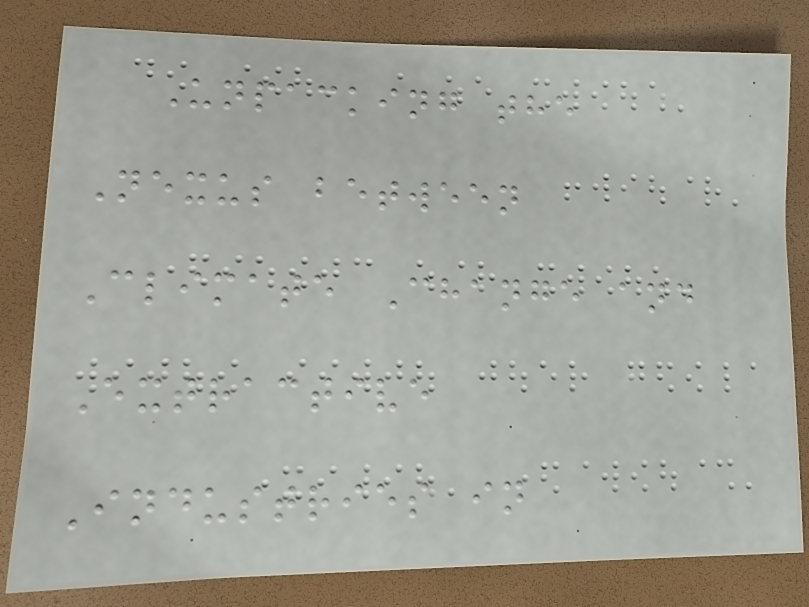Unpacking the
Nexus between
Climate Change and
Extractive
Industries in
